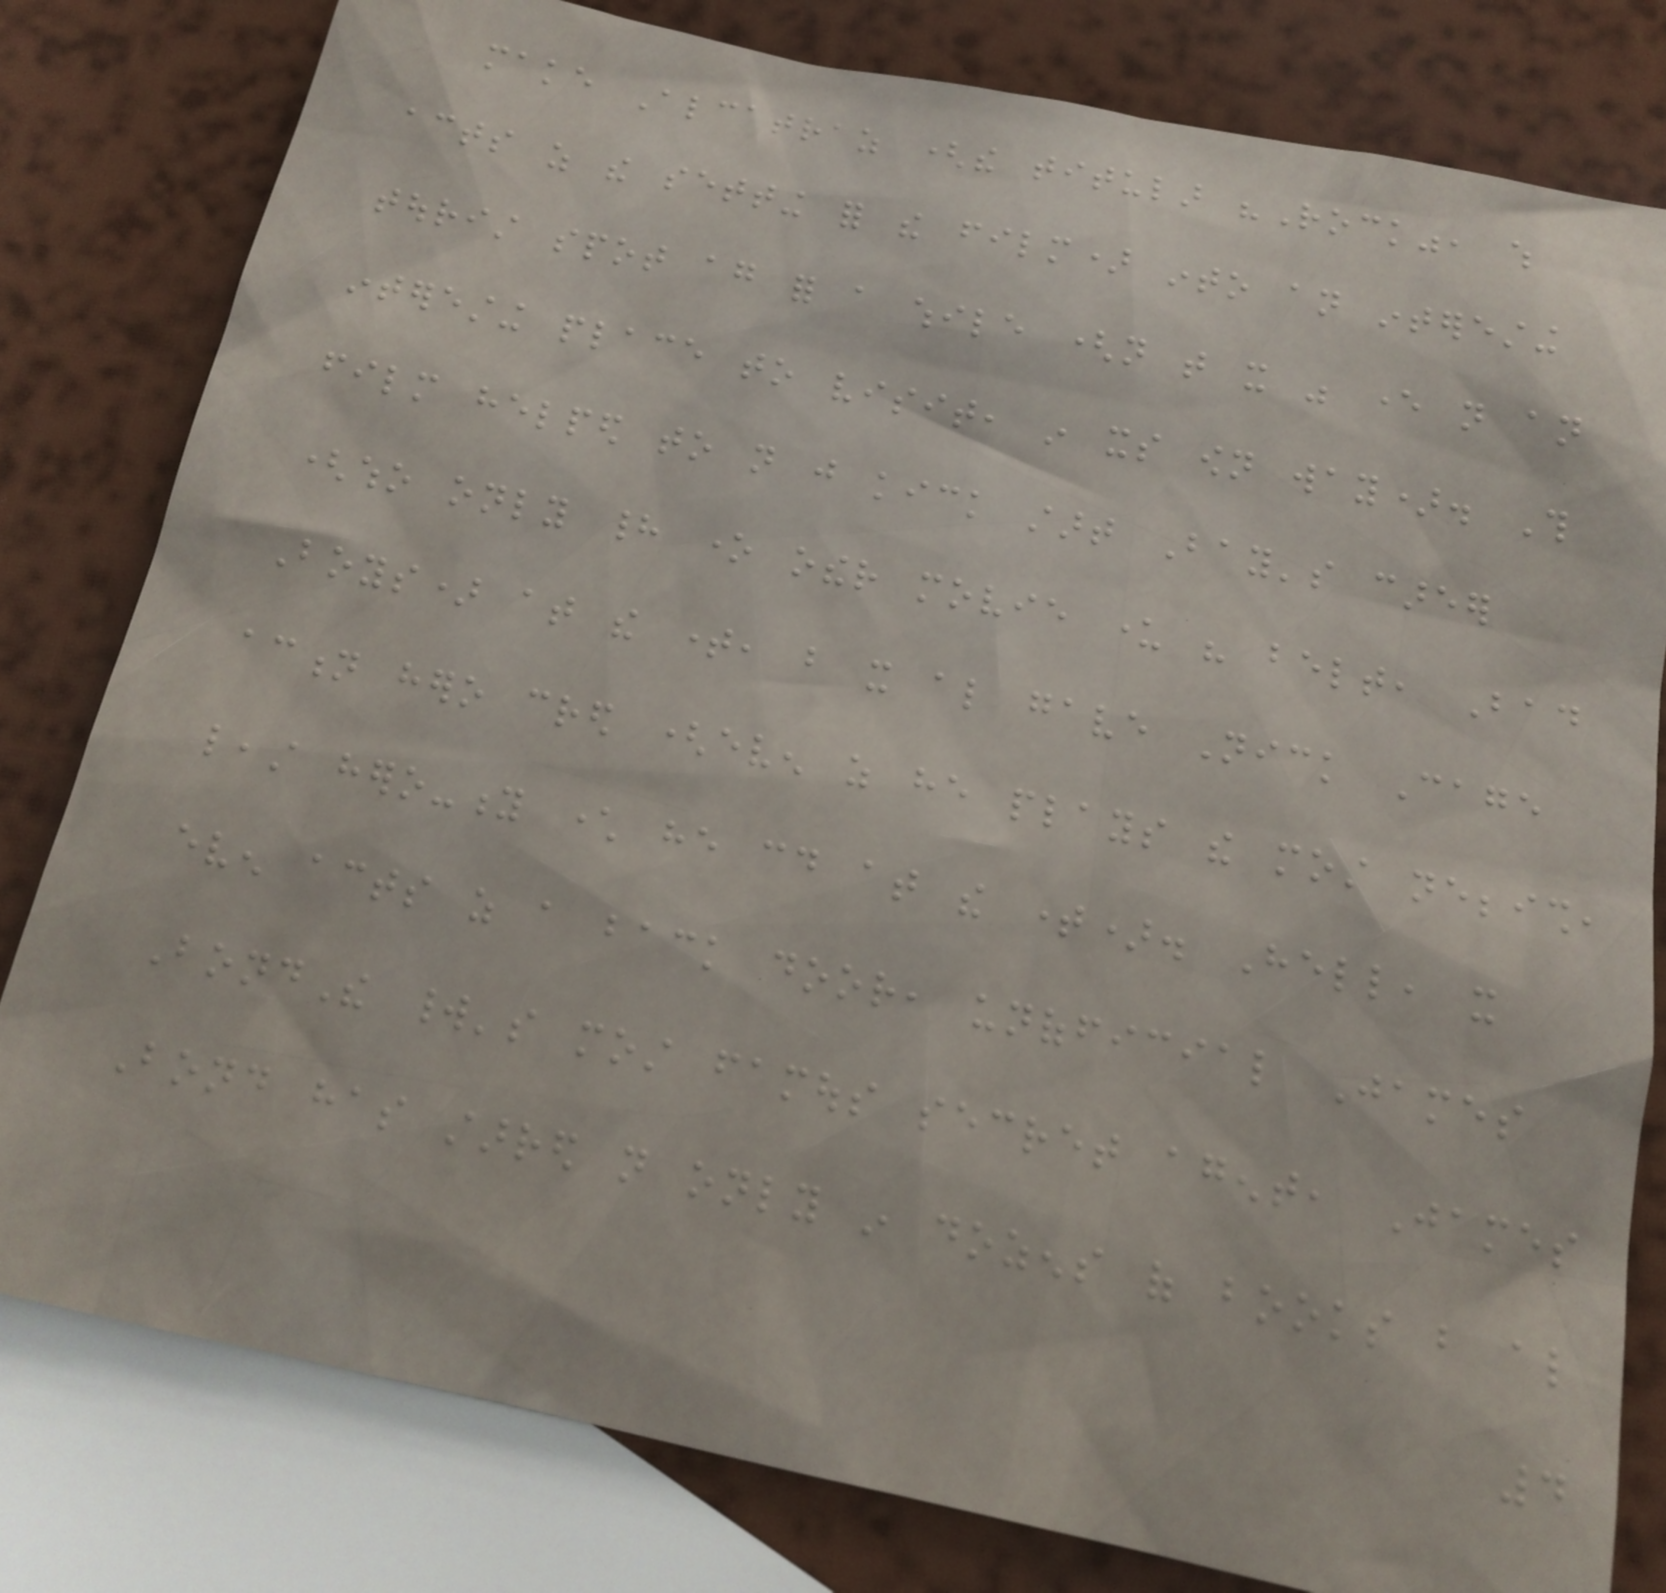make Alcatraz (the titular "Rock", which
acts as the setting for the film) into an interesting
tourist spot again for a while (not that it was ever not an
interesting place to visit, in its own way). This
film helped to not just kick start Bay's career
(who only had one other movie under his belt, Bad
Boys) at the time, but it also gave Nick Cage
action hero cred (even as he plays the most nebbish,
least hero-y character he could at the time). Hell, it
even acts as a back door, unofficial James
BondThe world's most famous secret agent, James
Bond has starred not only in dozens of books but also
4
